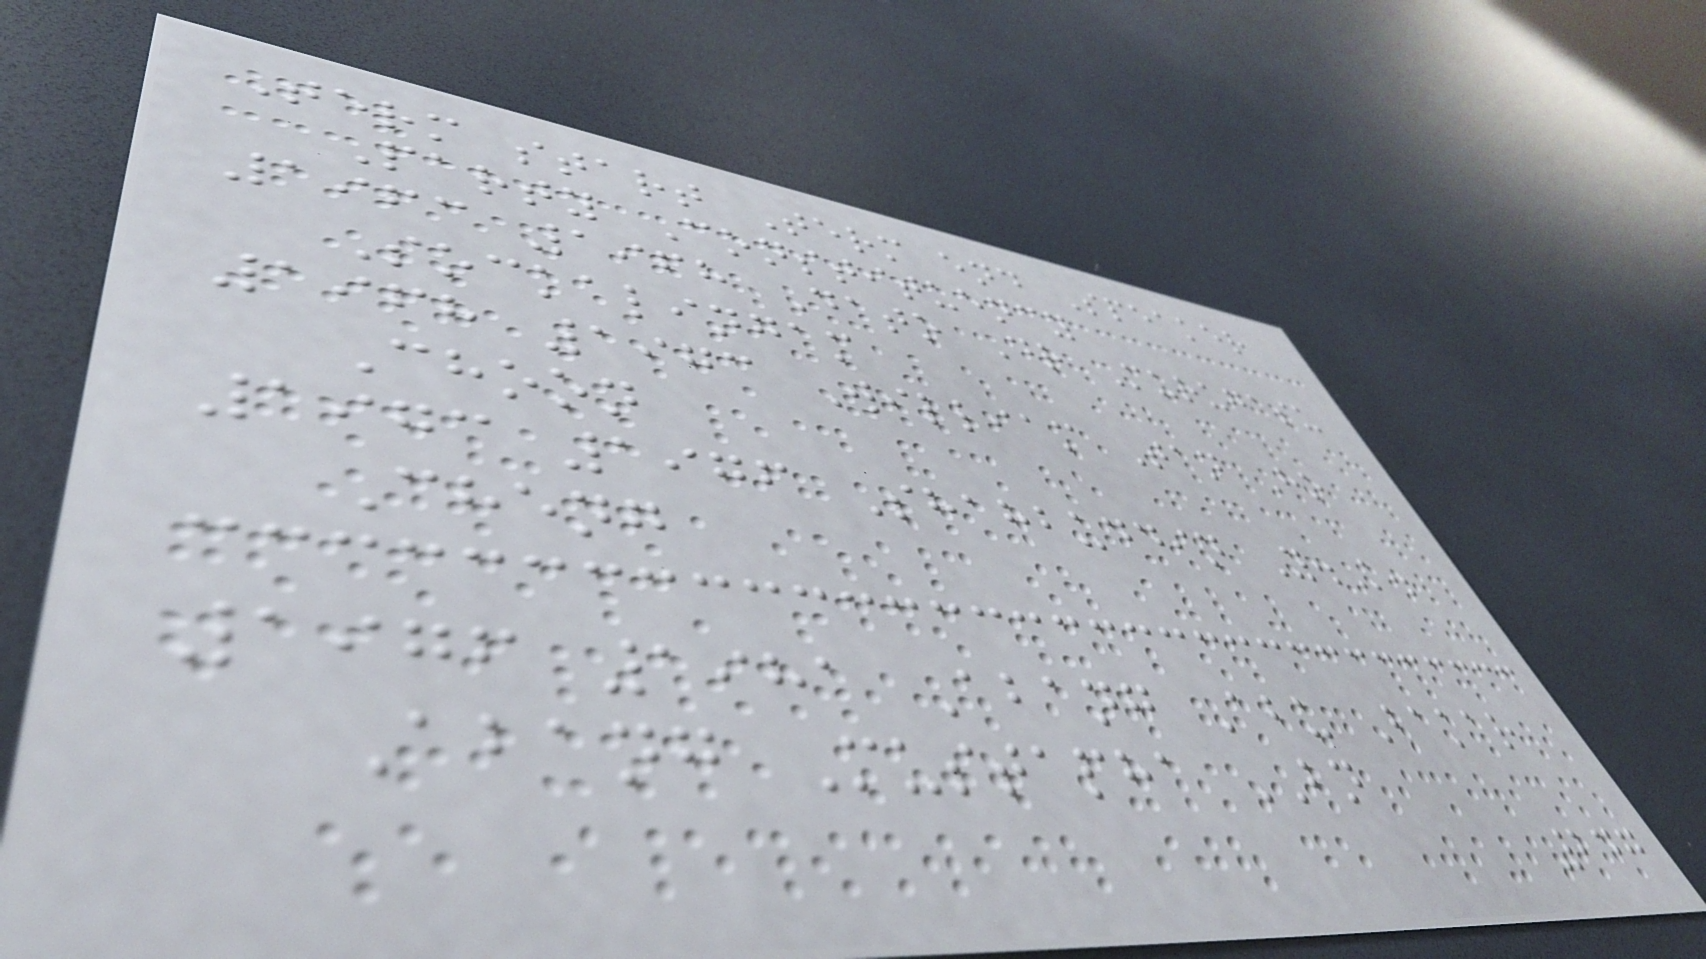Term start Term end Speaker
Party Constituency
1963 1968 Dato Dr Murugasu
Sockalingam
1968 1973 William Tan Ho
Choon
1973 1976 Shahbuddin Y.K.
Cheng
1976 1981 Abang Abu Bakar
Abang Mustapha BN
247
